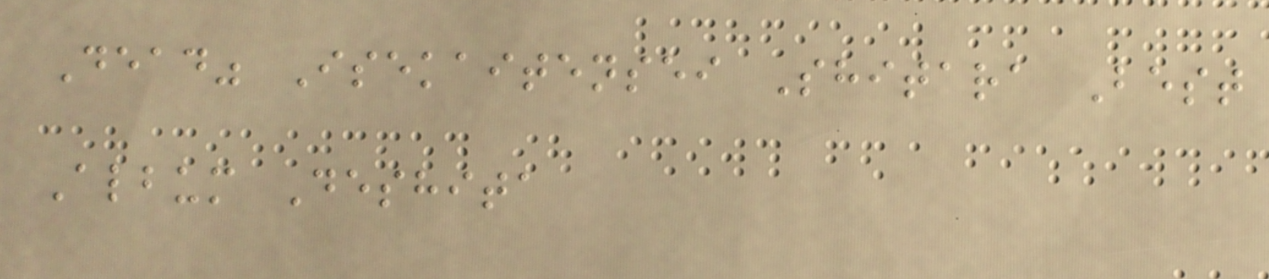Dead" Isekaitensei Shitara Best
Album Deshita
